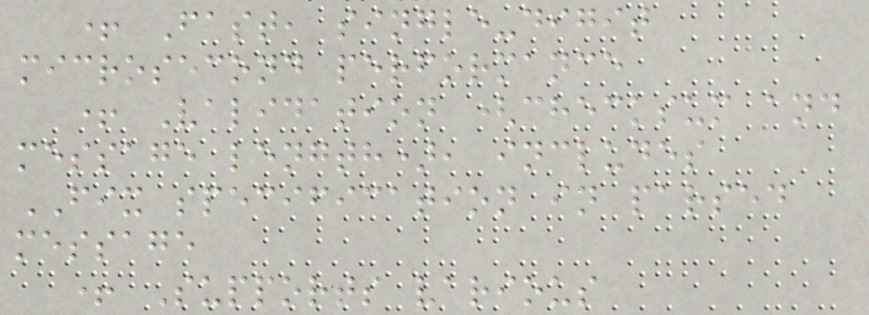+ Fast, single-digit
microsecond performance
+ Validation (checksum and
message length), includes
FIX specification in parsed
message
+ Supports various
